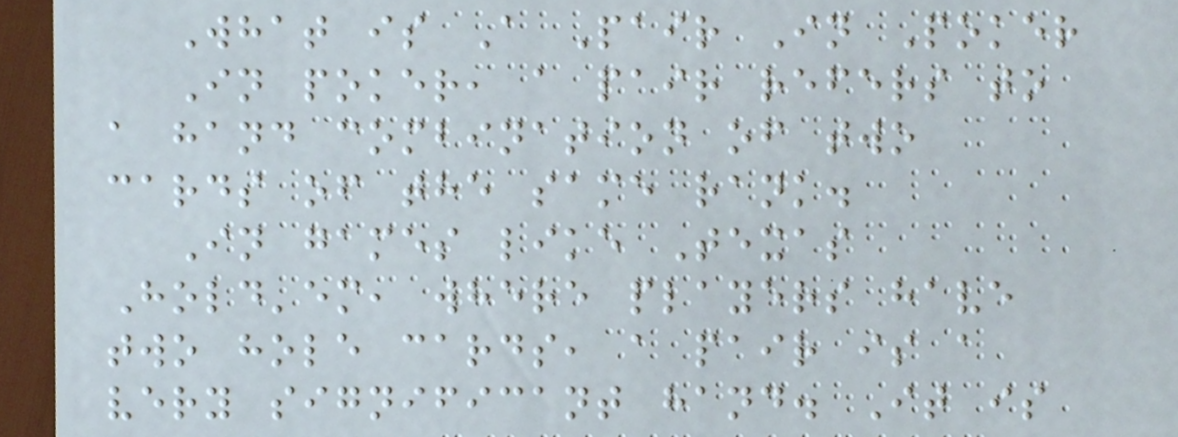What is A Pair In Poker
In poker, a pair refers to
a hand combination of two
cards of the same rank.
In games like Texas
Hold'em, where players have
two hole cards, a pair is a
very significant hand. It is
